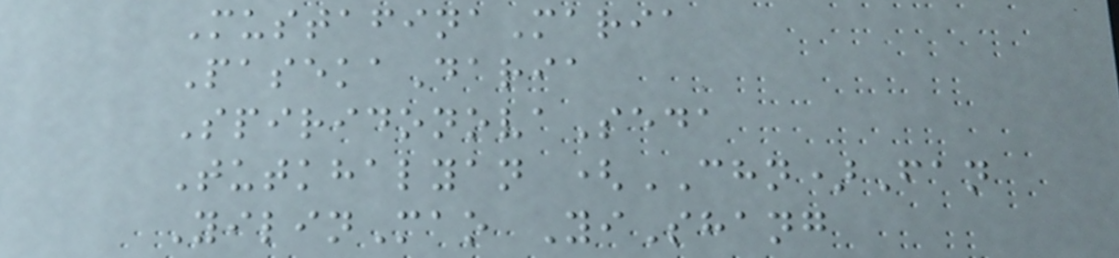MustafinaMaria
PasekaDaria
SpiridonovaSeda
Tutkhalyan (CHN)Fan
YilinMao YiShang
